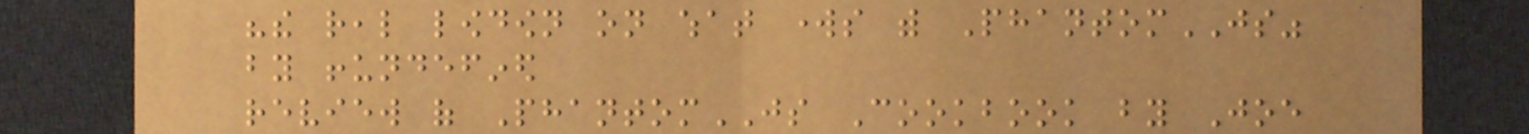"the real lowdown on what works with PhantomJS"
by !undefined
review of PhantomJS Cookbook by Joe
